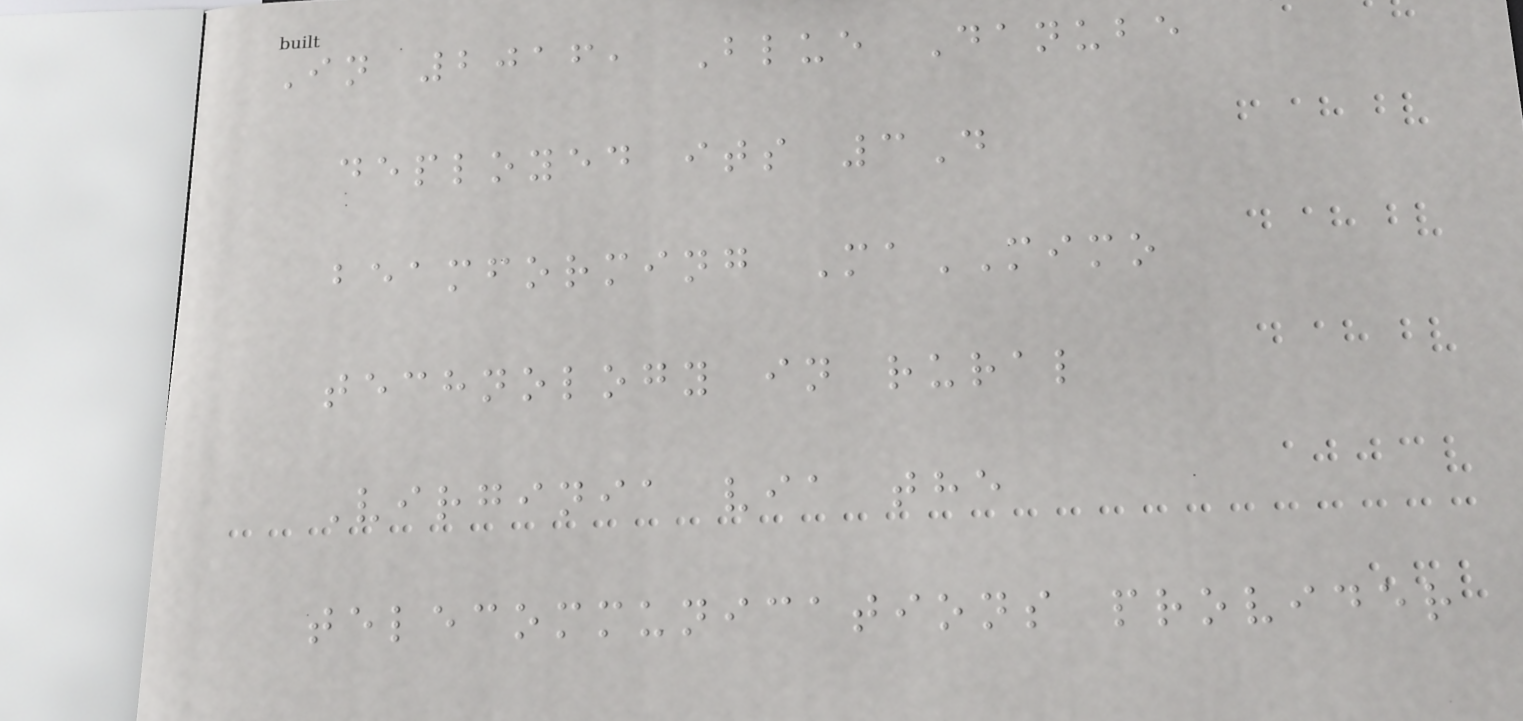In 2016, Blue Danube
deployed its 3D
beamforming MaMIMO
technology in rural
Virginia via the
telecommunications provider
